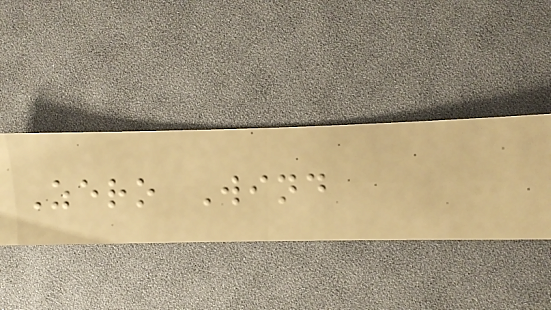Zero Wind
